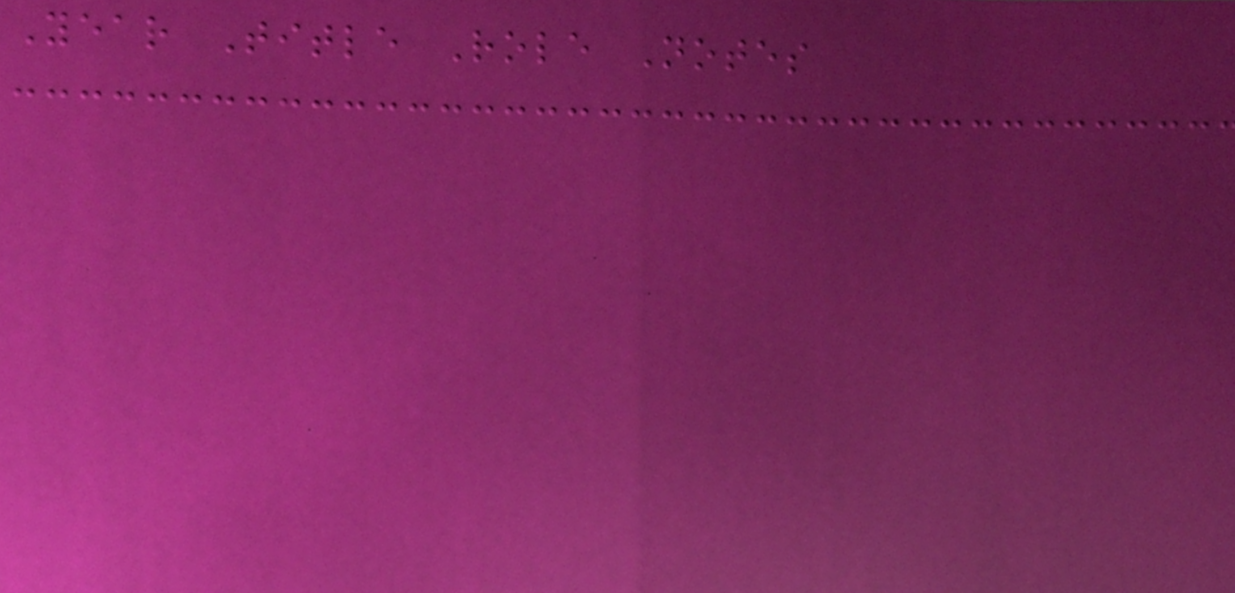Year Title Role Notes
